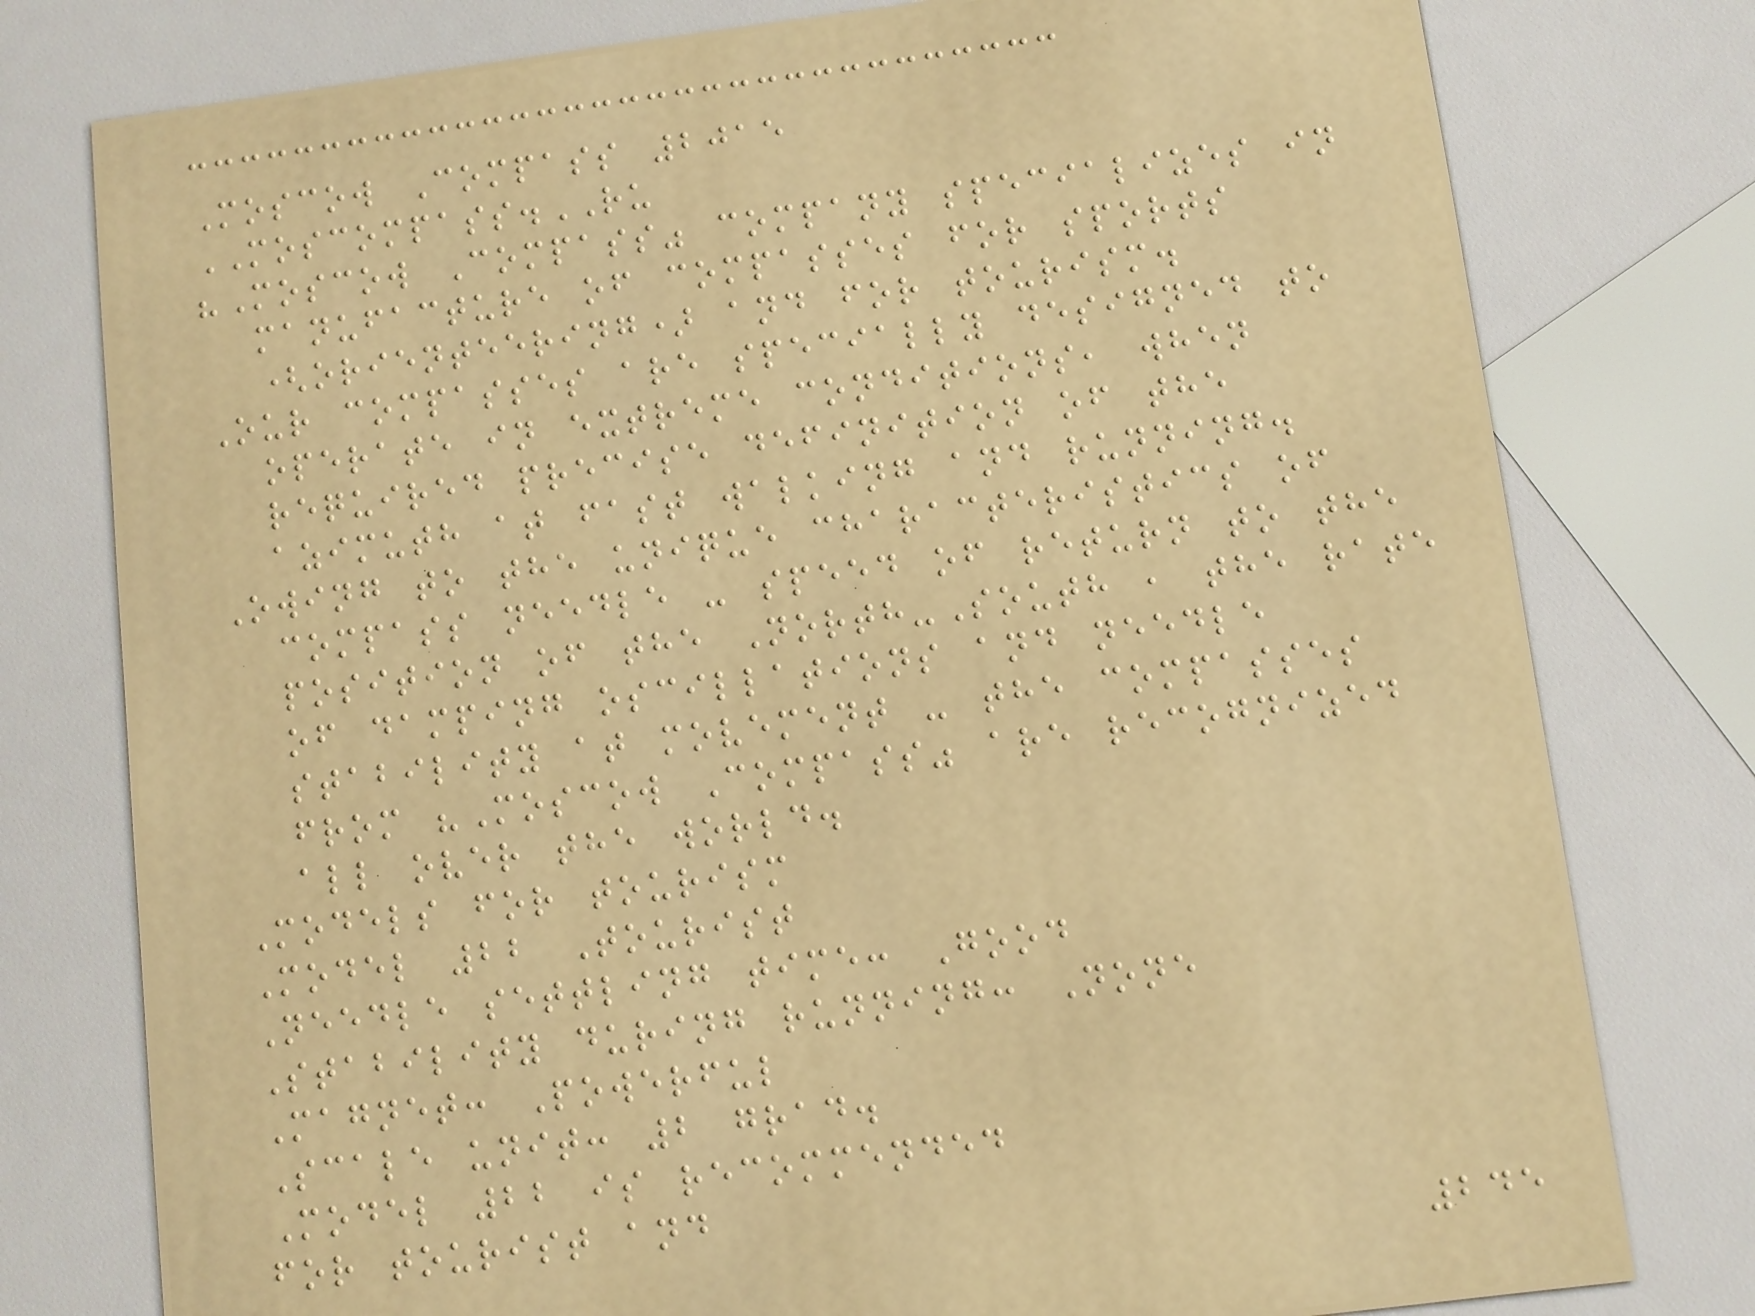Moscow Compass 2015
MOSCOMPASS.RU
"Moscow Compass" company specializes in
manufacture of compasses for sports
(orienteering) and for tourism.
Our compasses are specially designed to
operate in extreme conditions, when
required precise definition of the
azimuth at fast walking and running.
Owing to the unique characteristics of
compass needle - speed of return to the
position of the North-South , the rate
of damping oscillations and needle
stability at movement - the compasses
from "Moscow Compass" are recognized
all over the world.
Models for tourism
Model 22 Tourist
Needle settling time: Good
Stability during running: None
Magnet: Powerful
Scale unit: 2 grad.
Model 22 is recommended
for tourist and
245
